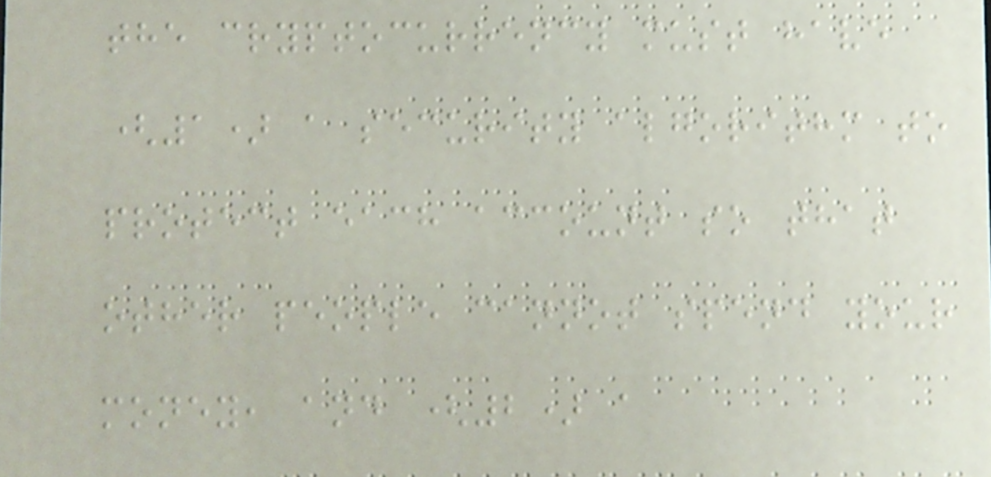the cryptocurrency must have
(1) a security algorithm to
protect each account so that
other people cannot spend your
money, and (2) a
